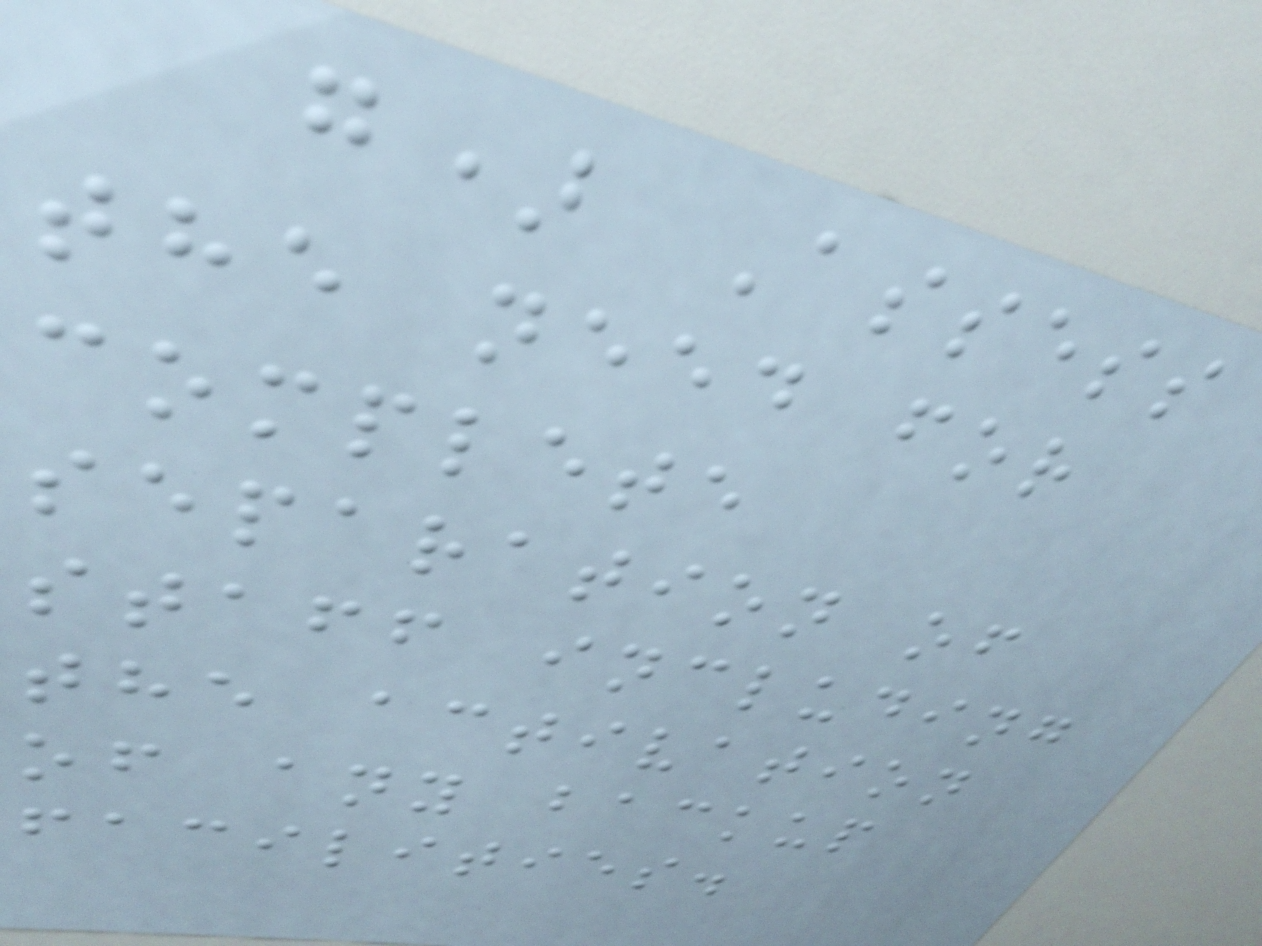g) Assess
the need for
complete
separation of
staff including
the activation
of any backup
facilities.
